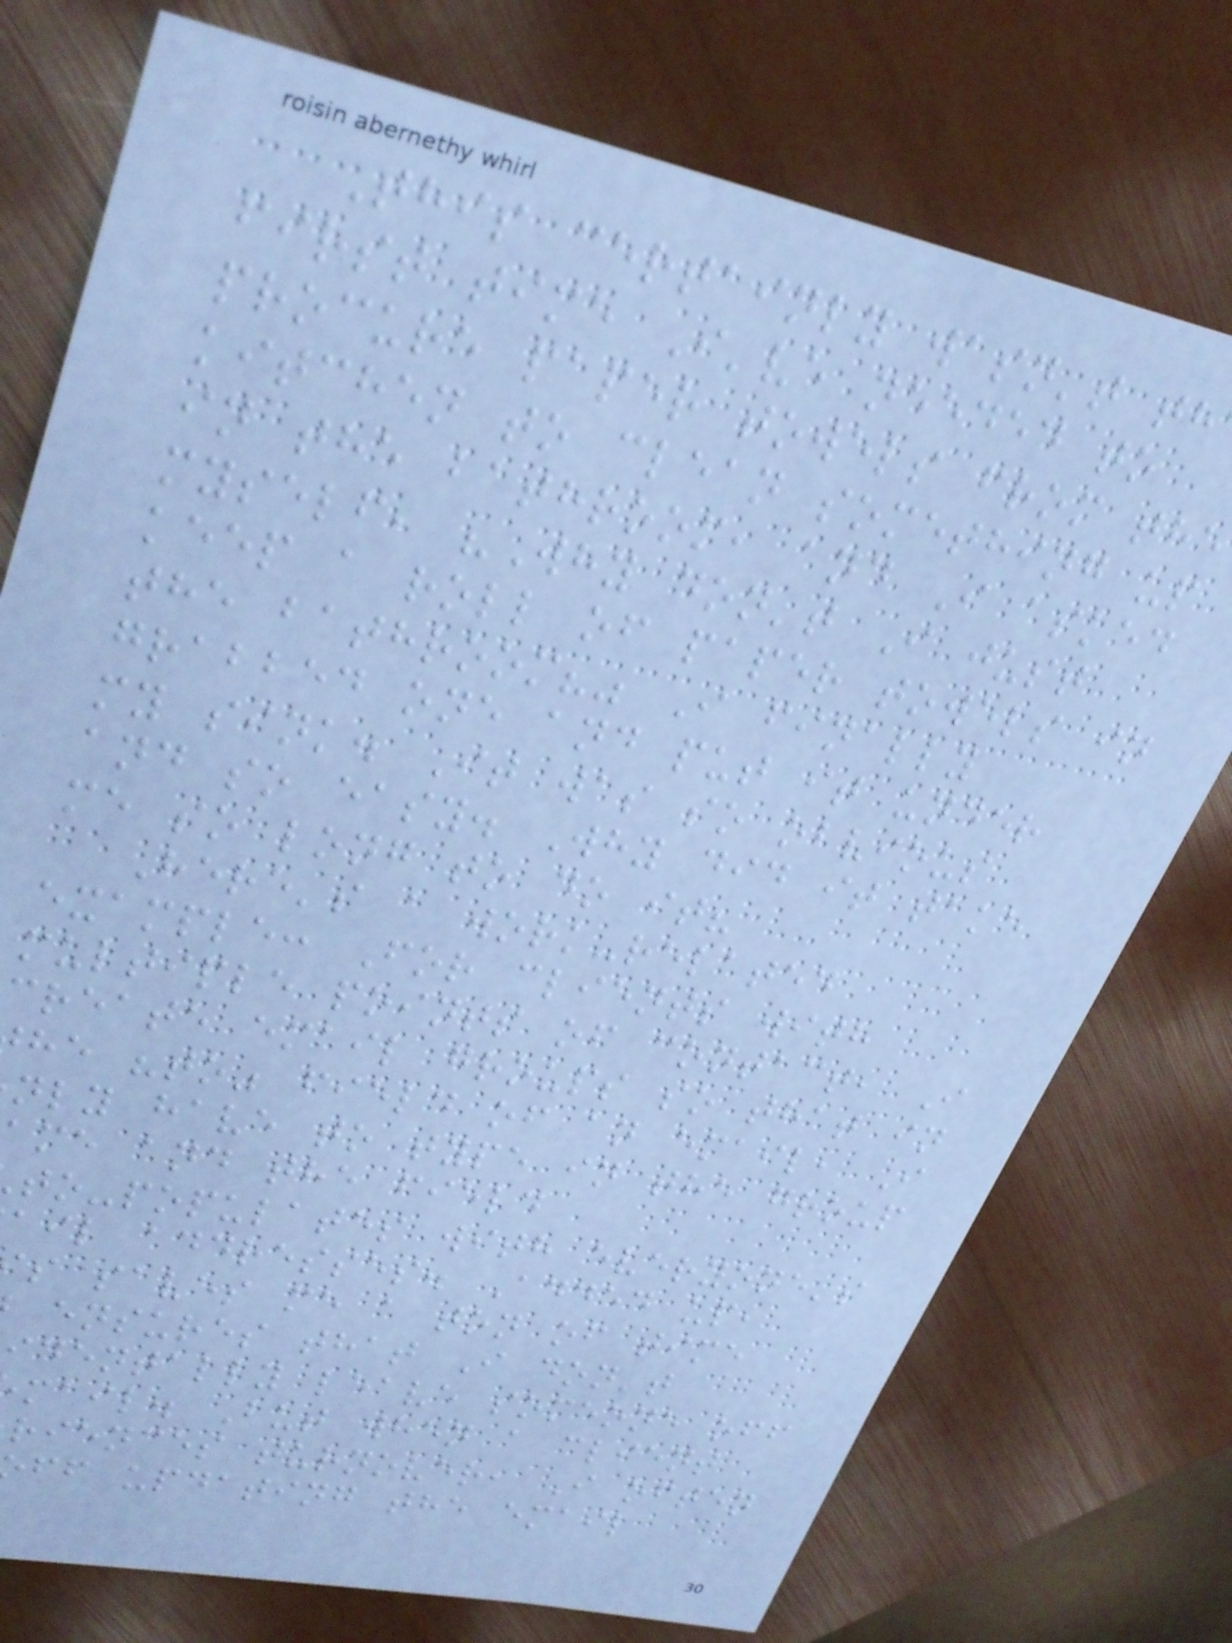This certainly wasn't th
first time I've needed to
procure paper towels from the
kitchen to clean something up
in the bathroom, and I asked
myself, "Why don't I just
keep a roll of paper towels in
the bathroom?" I finally
grabbed one and put it under
my sink. It was so obvious
and so easy. Why did it take
me so long to do it?
Here's a work-related
example: For clients with
multiple points of contact, I
create email groups so that in
he "to" field of an email, I
nly have to type in the group
me and the field
to-populates with everyone's
ail addresses. Added up,
s saves me a ton of time
ensures that I don't
identally leave someone off
mail. But when a client
riences turnover, I often
ff updating the email
